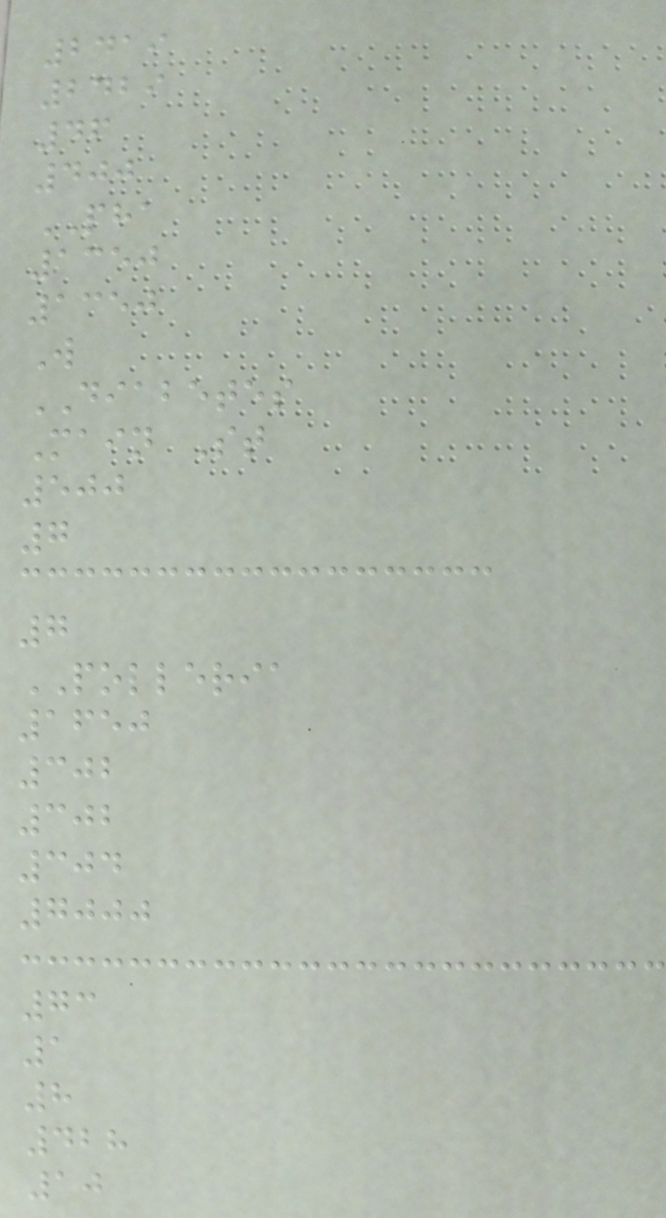2419
2429
46
400
PHA
1350
1350
W
DIABETES
Main St
500
7
7
POLLERIA
1650
302
302
304
7000
73
1
8
428
10
